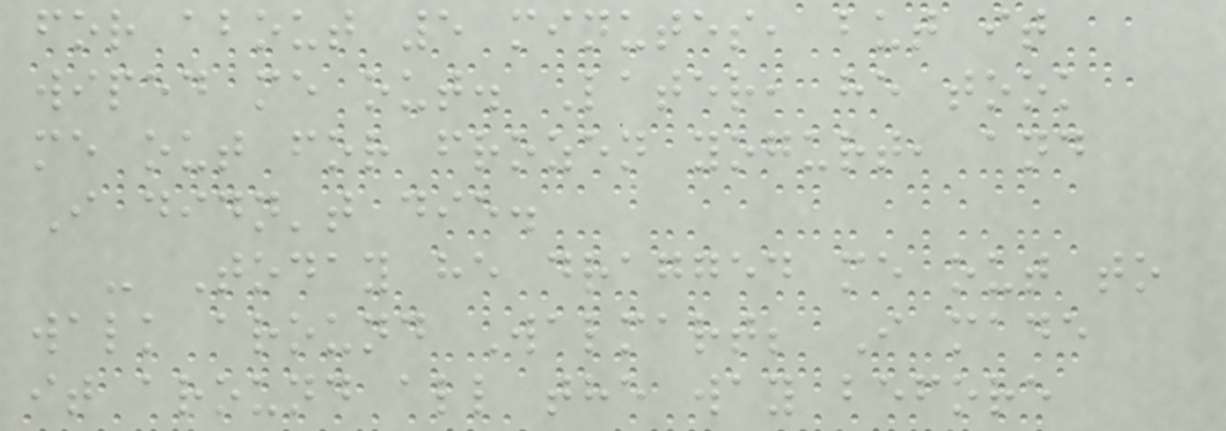for about 5 minutes, but it
wiped me out. Later, he took
me out for frozen yogurt, and
I didn't die.
- Today he dragged me out to
walk around Walmart; I made
it around all the way before
